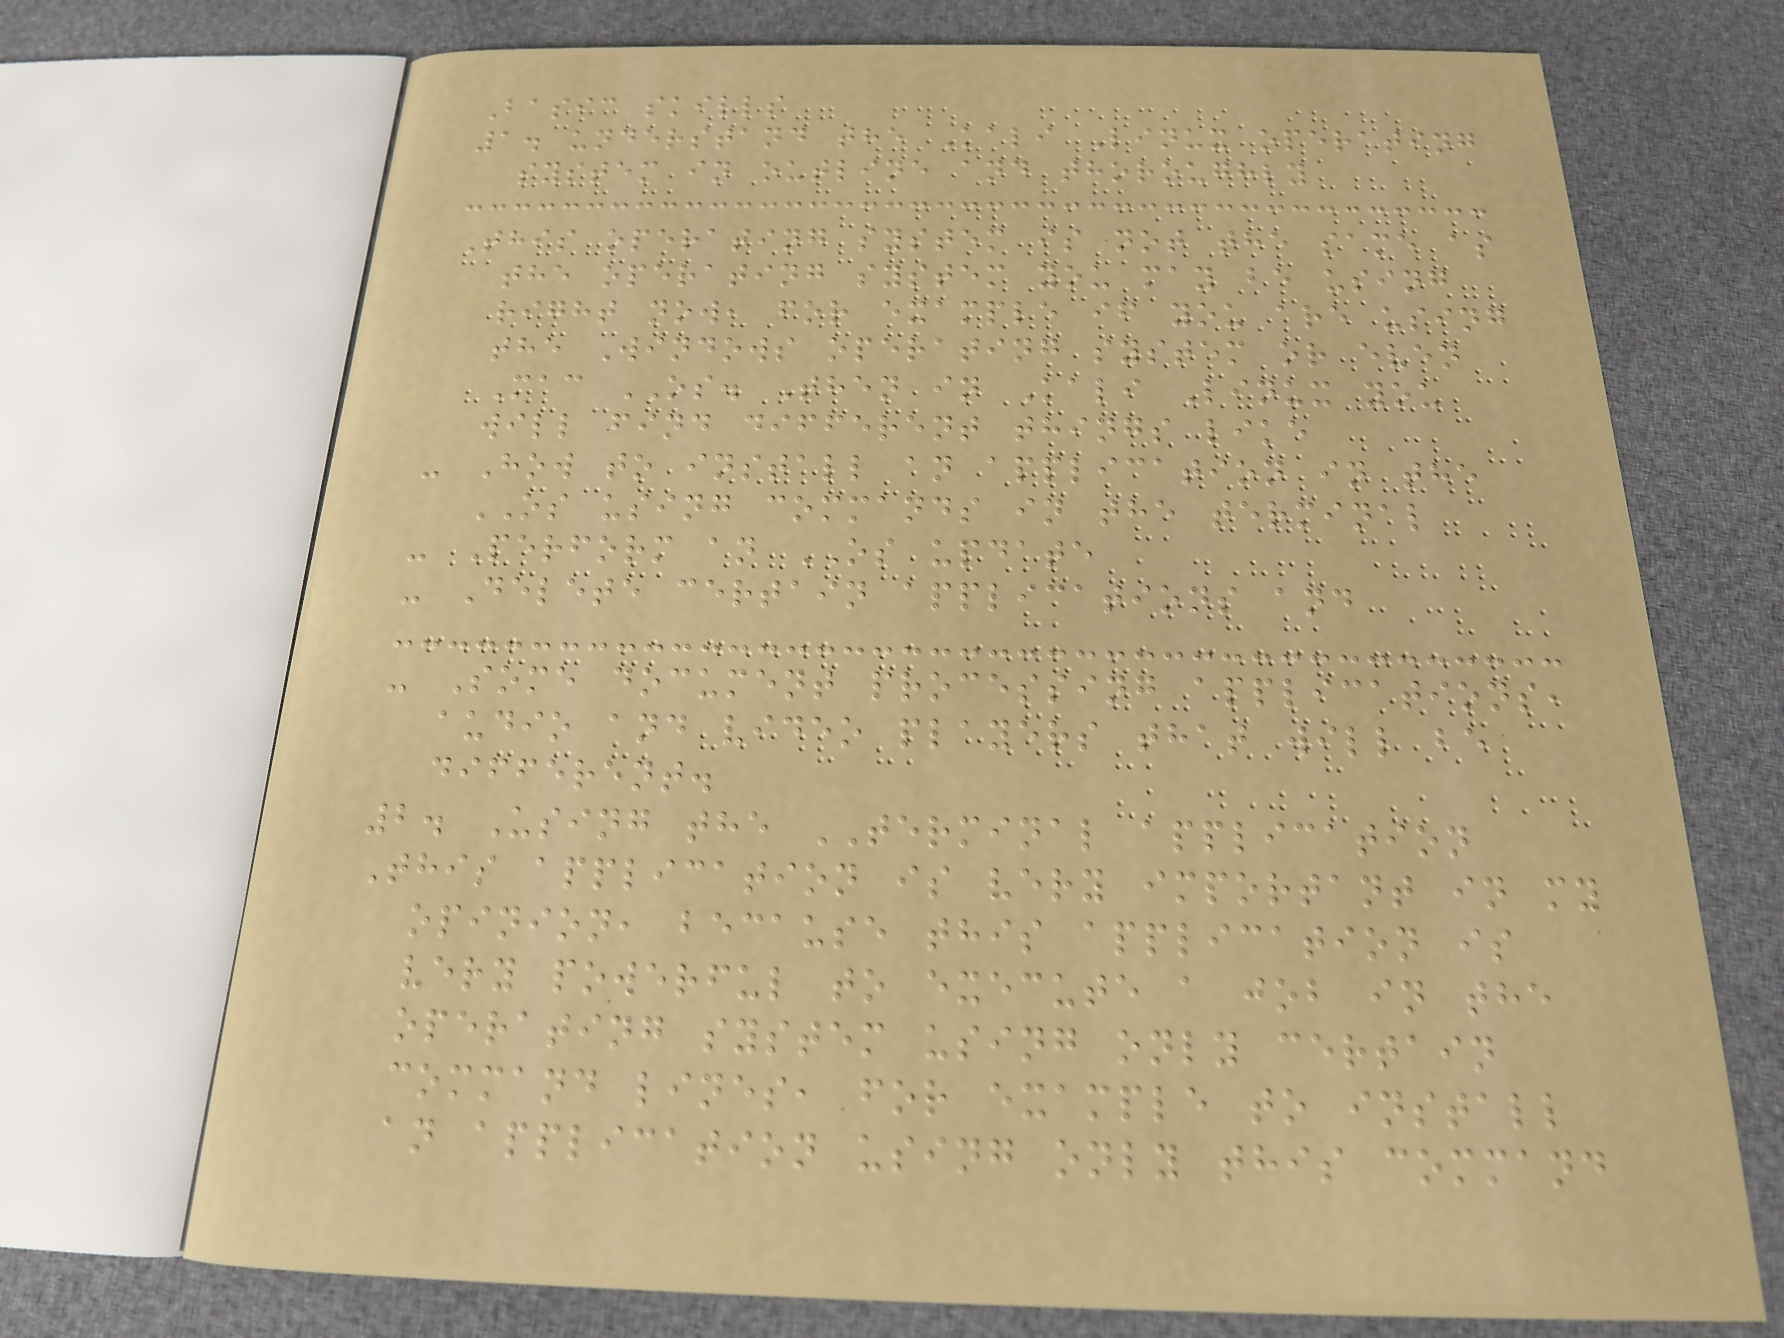Basic skills
1. understand the Kali Linux operating
system in outline and thoroughly
This operating system is not the same as
the operating system you may be using
right now, for example if you are using
the Windows operating system or even
Mac OS. Then in Kali Linux you
will find different things like
- How to install an application in the
OS using commands in the terminal
- Perform an OS update
- Delete certain applications and
- Some document processing applications,
audio and video players that will be
different.
2. Using the TERMINAL application
This application is very important in my
opinion, because this application is
very powerful to execute a job in the
operating system using only certain
command lines, for example to install
an application using only this command
